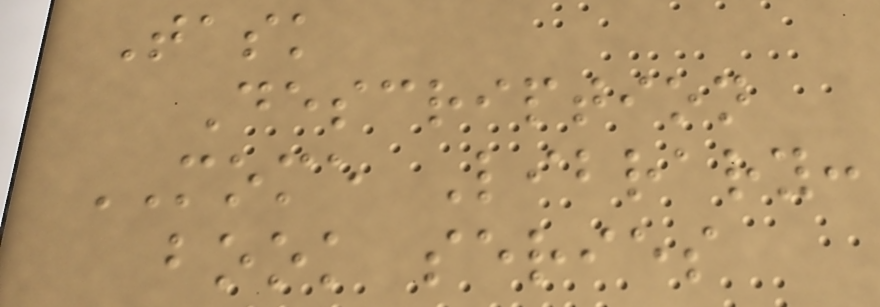Task
Description
MOME Library:
book series
